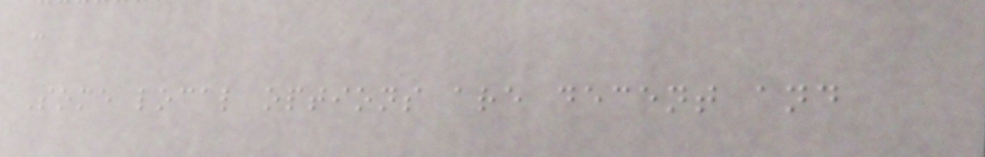-
Some local options are decent and
